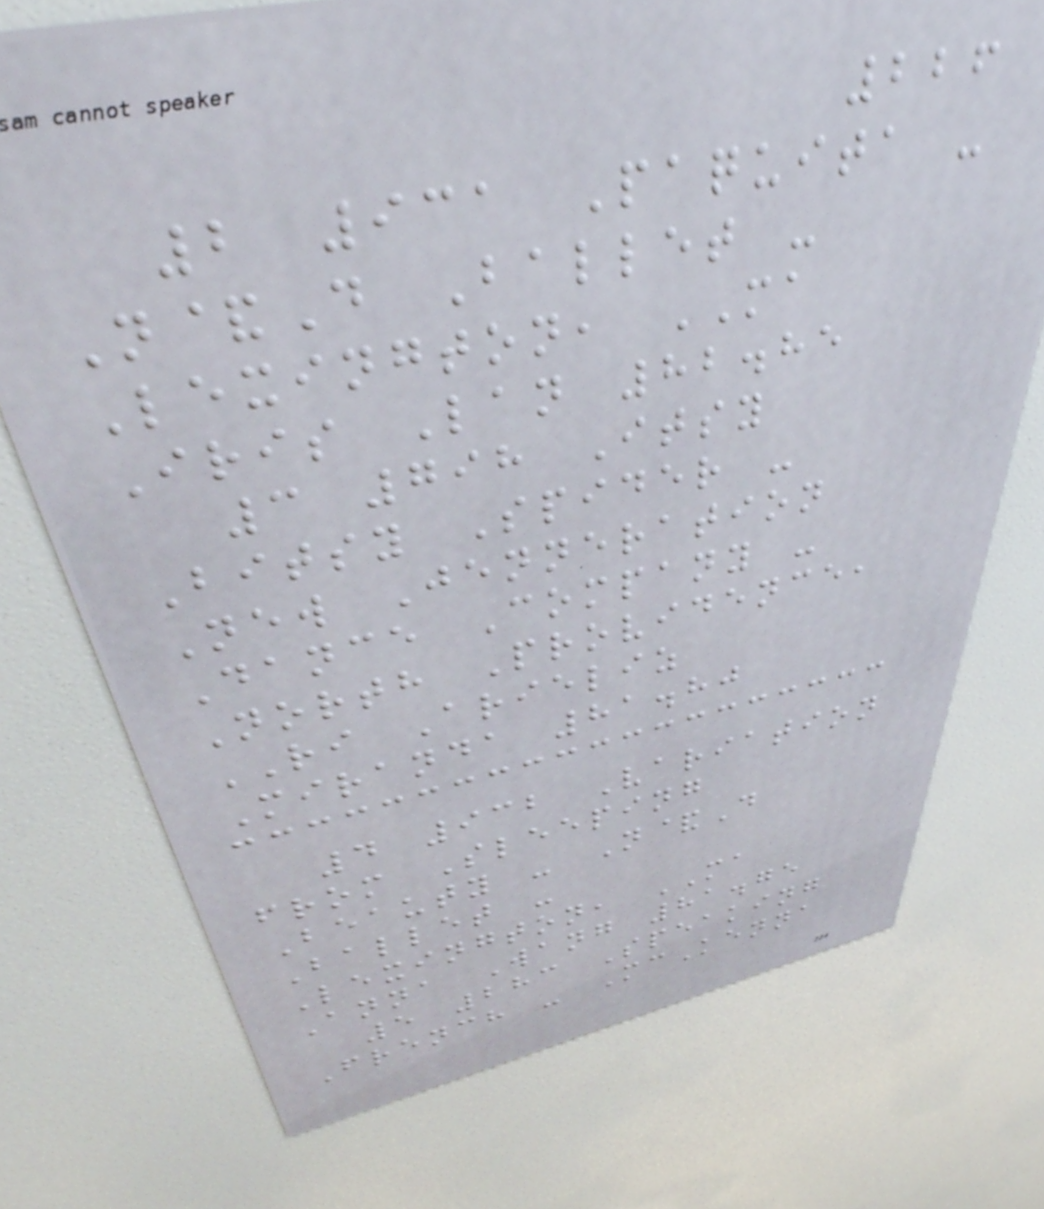226
2 931 Paquita -
N&D Ballet -
Lexington, MA
Iris Lan 82.85
3 798 Itsy
Bitsy Spider -
New Jenneration
Dance Company -
North Providence,
RI Arieliz
Miranda 81.80
4 932 Variation
from Sleeping
Beauty - N&D
Ballet -
Lexington, MA
Anna Wang 81.75
5 283 Speaking
French - McKenna
